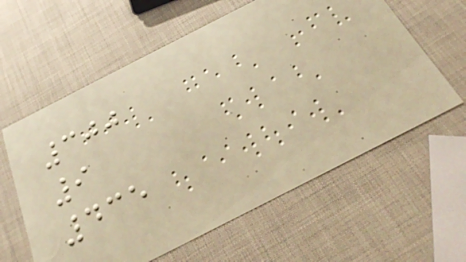300
9
435
